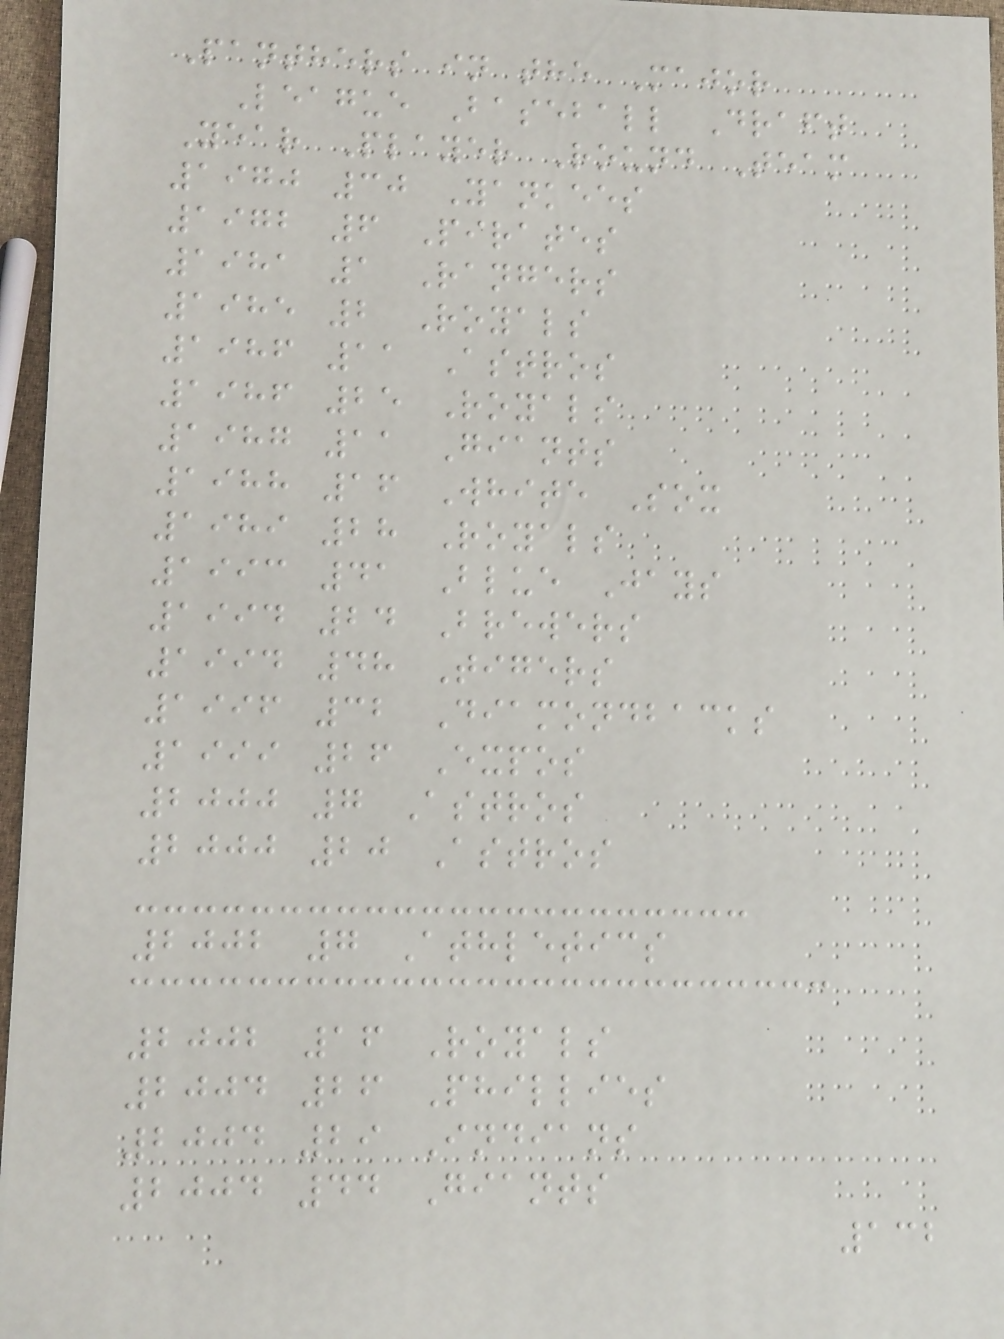Panthers in the Major
League Baseball Draft
Year Player Round Team
1970 30 Yankees
1972 6 Pirates
1981 1 Rangers
1985 2 Royals
1986 11 Astros
1986 25 Royals
1987 11 Giants
1988 16 White Sox
1989 28 Royals
1993 41 Blue Jays
1994 24 Brewers
1994 48 Tigers
1996 32 Diamondbacks
1999 26 Expos
2000 7 Astros
2000 20 Astros
2002 7 Athletics
2002 16 Royals
2004 26 Phillies
2004 29 Indians
2004 44 Giants
132
